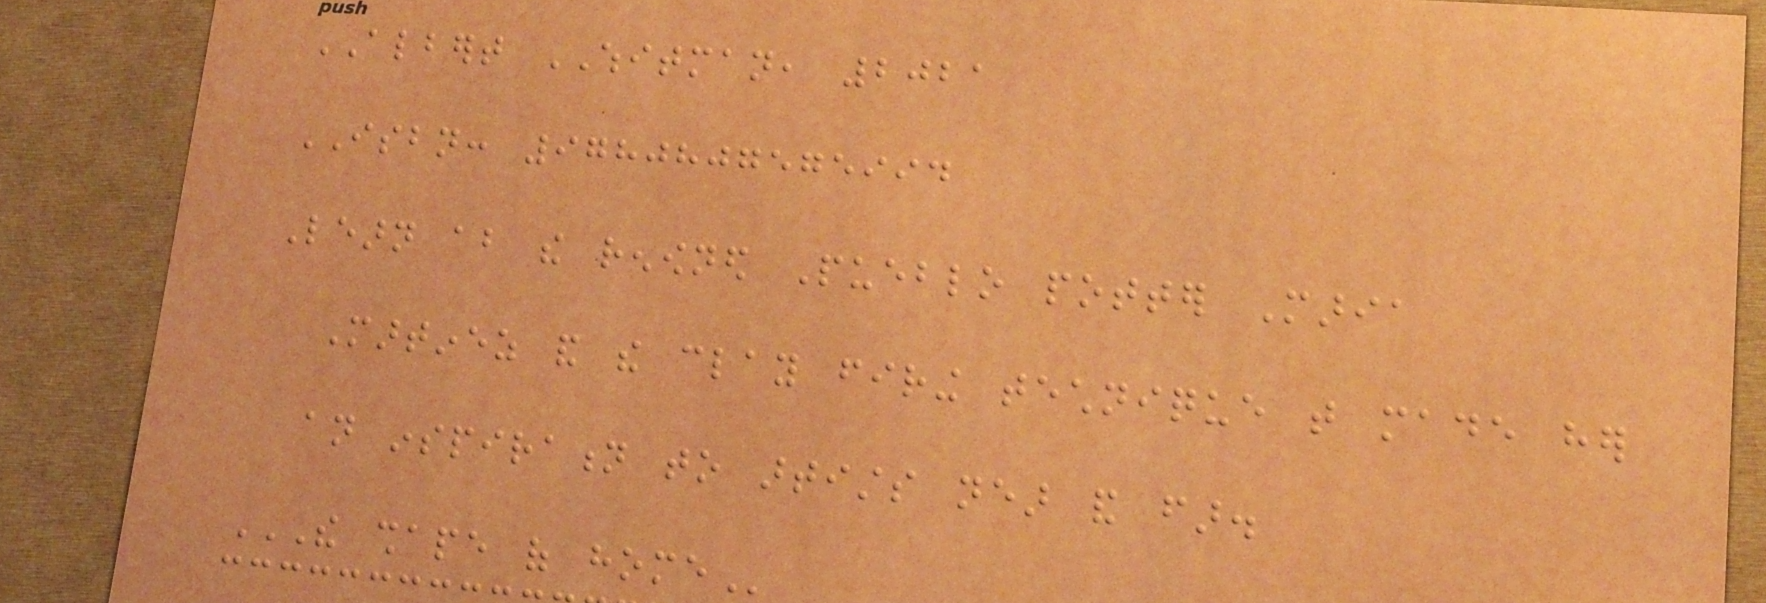ALBERT WHITMAN, 2021
ISBN: 9780807575994
Learn about the renowned Pueblo potter Maria
Martinez and the clay firing technique that made her
an inspiration to artists near and far.
THE SHAPE OF HOME
